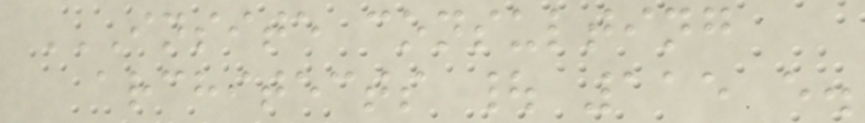INSITE CONSULTING
ARCHITECTS | 115 E.
